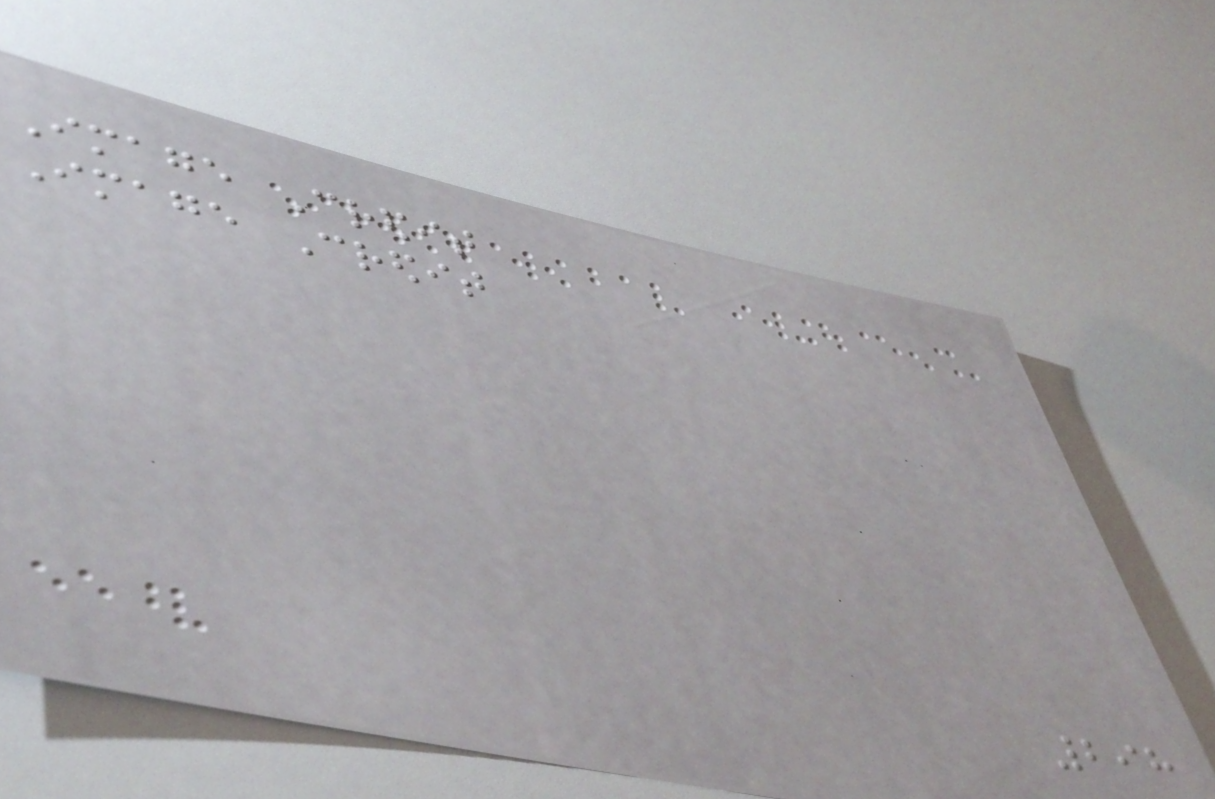Image Credit
Image Credit
298
